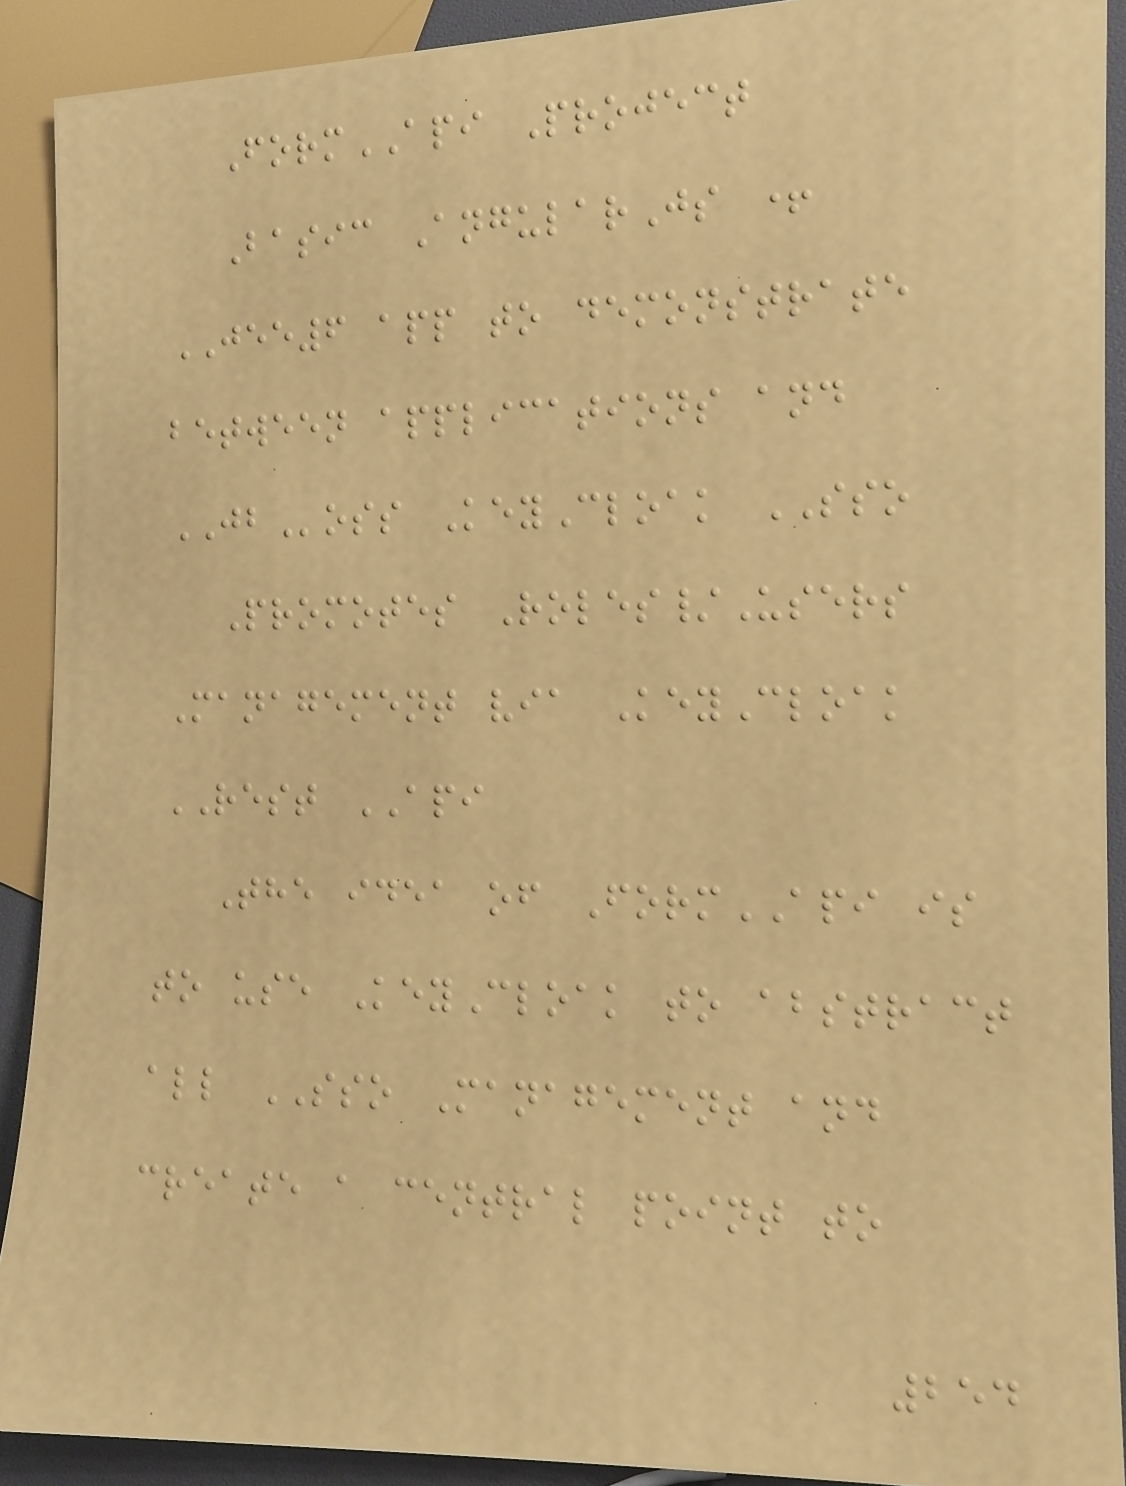FormAPI Project
Basic AngularJs +
JEE6 app to demonstrate
between applications and
JBoss KeyCloak SSO
Promotes Roles/Users
Management via KeyCloak
REST API
The idea of FormAPI is
to use KeyCloak to abstract
all SSO Management and
create a central point to
254
